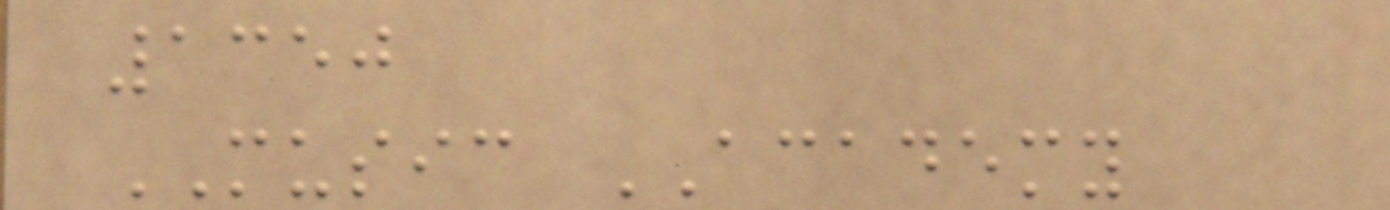1350
MUSIC ACADEMY
